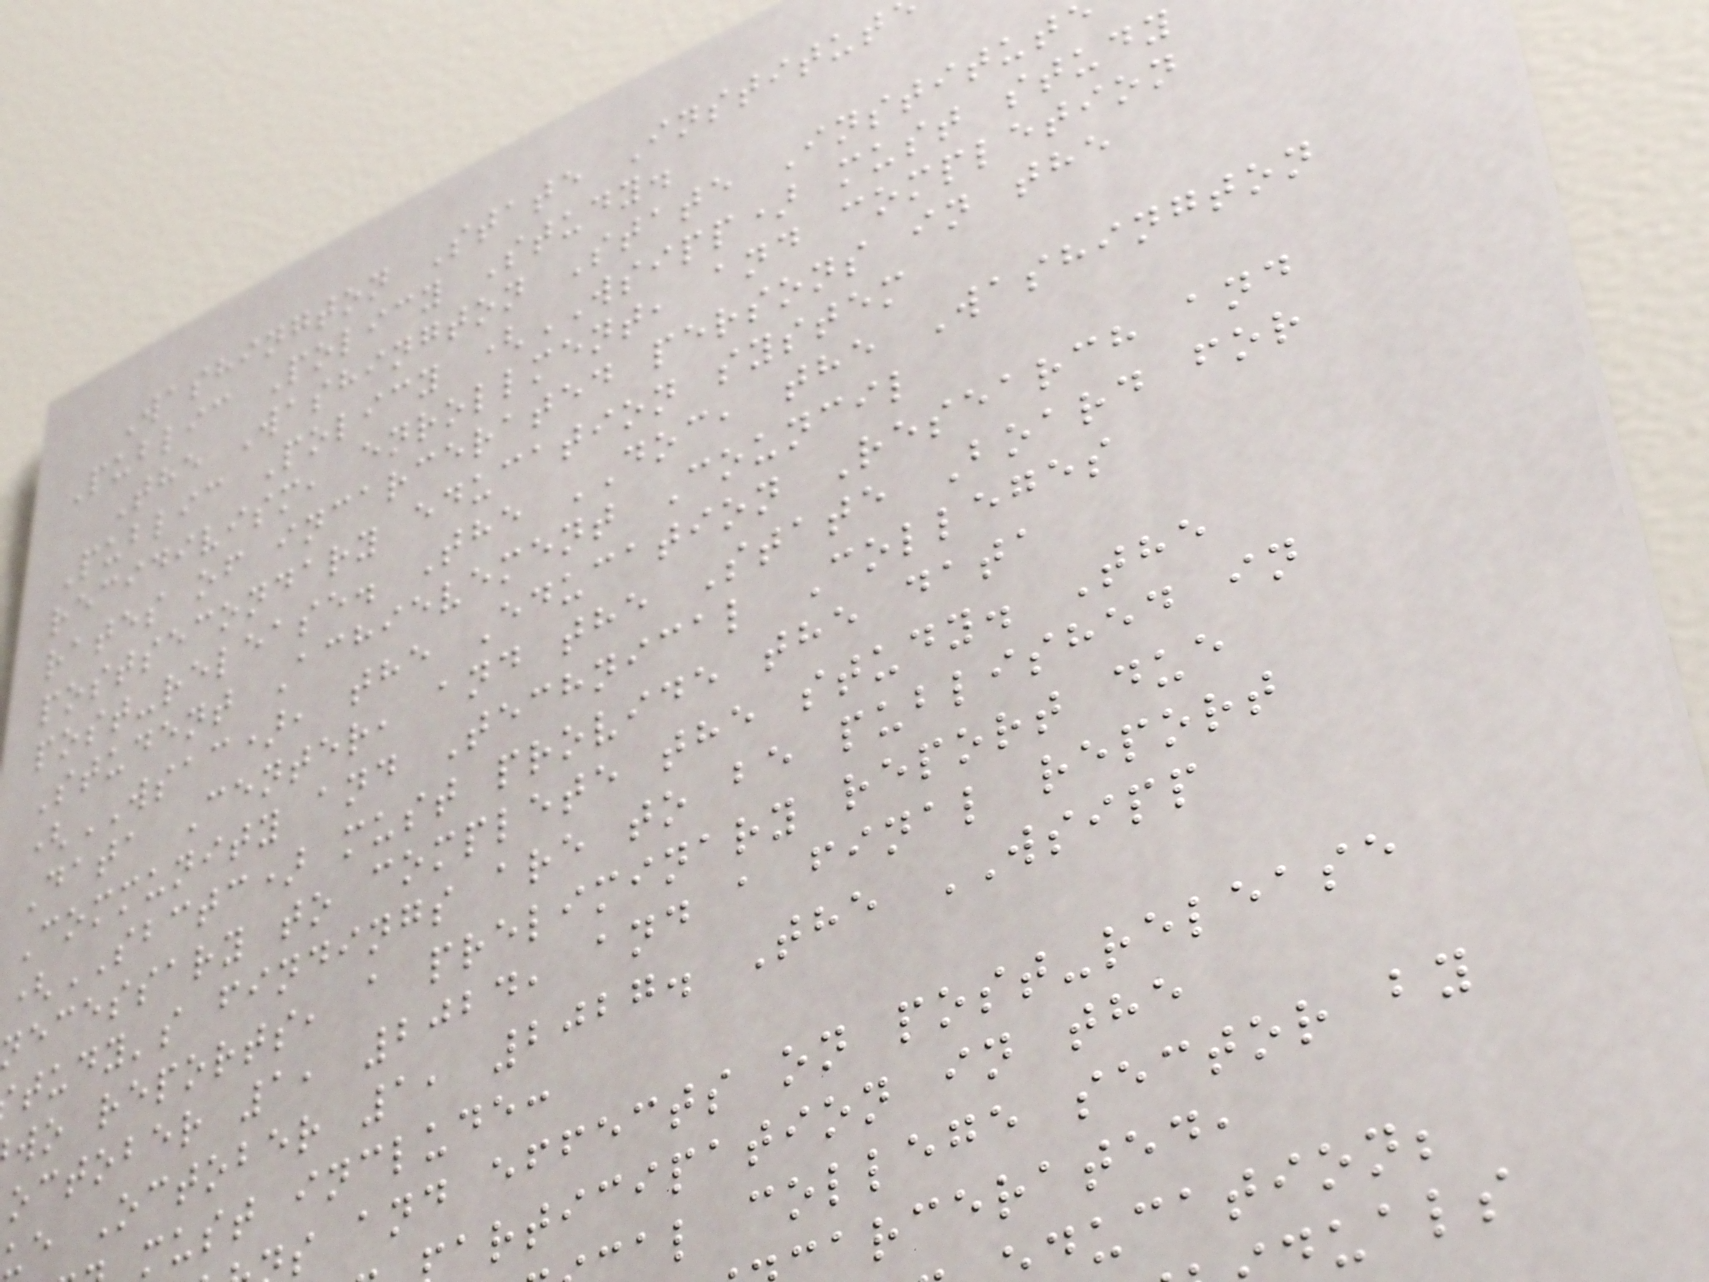Washington State Institut
Public Policy Study.
The Washington State Institut
Public Policy (WSIPP) must study
recidivism, enrollment, and completion
rates of incarcerated persons in the
postsecondary education system
post-release. The DOC, the Washington
Student Achievement Council
(WSAC), the Education Research and
Data Center, and the State Board for
Community and Technical Colleges
(SBCTC) must provide the data
ecessary to complete the study. The
tudy's findings are to be published in
wo reports, a preliminary report due
october 1, 2024, and a final report
ue October 1, 2027. The WSIPP
must include:
s and effects on post-release
articipation in the
al college sector by
arcerated,
